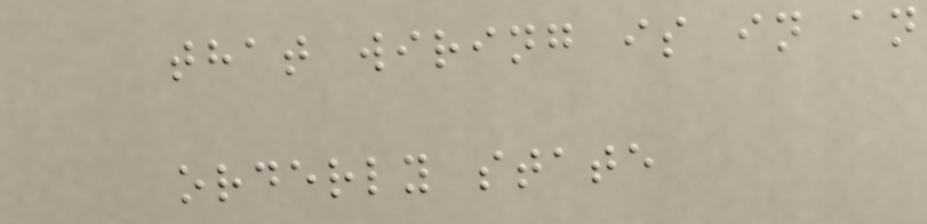that wiring is in an
orderly state
